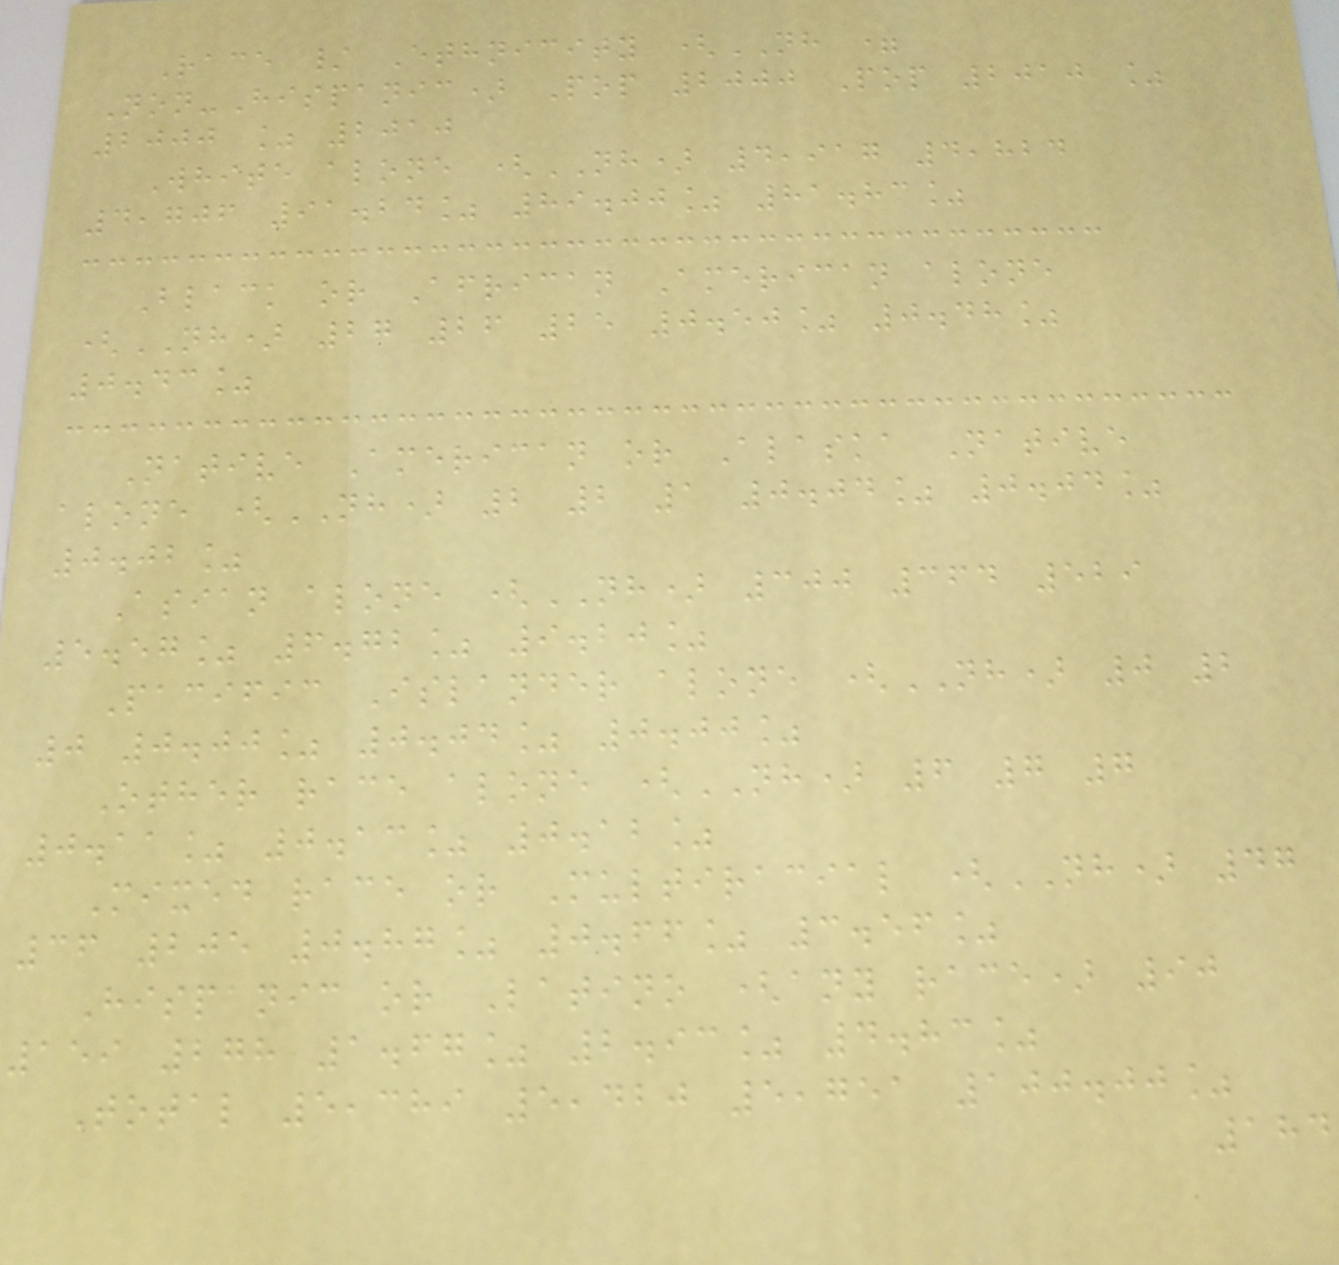Race / Ethnicity (NH =
Non-Hispanic) Pop 2000 Pop 2010 %
2000 % 2010
White alone (NH) 4,917 4,824
4,706 91.24% 89.00% 81.83%
Black or African American alone
(NH) 27 26 25 0.50% 0.48%
0.43%
Native American or Alaska Native
alone (NH) 2 2 1 0.04% 0.04%
0.02%
Asian alone (NH) 300 364 529
5.57% 6.72% 9.20%
Pacific Islander alone (NH) 0 2
0 0.00% 0.04% 0.00%
Other race alone (NH) 6 7 7
0.11% 0.13% 0.12%
Mixed race or Multiracial (NH) 47
36 205 0.87% 0.66% 3.56%
Hispanic or Latino (any race) 90
159 278 1.67% 2.93% 4.83%
Total 5,389 5,420 5,751 100.00%
184
